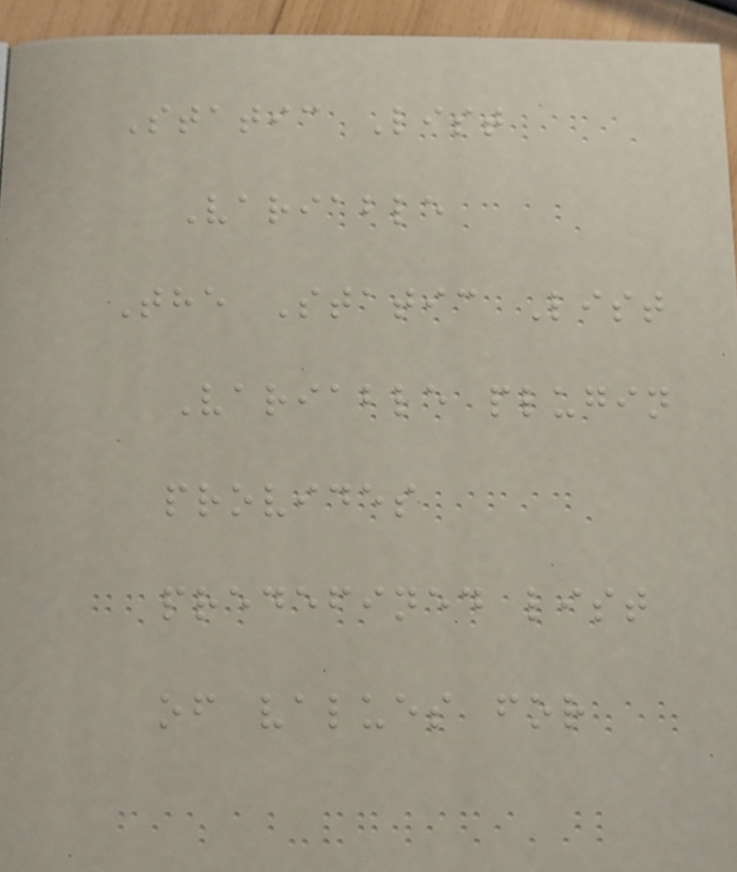Static List
Variable
The Static List
Variable plugin
provides
predefined list
of values for
